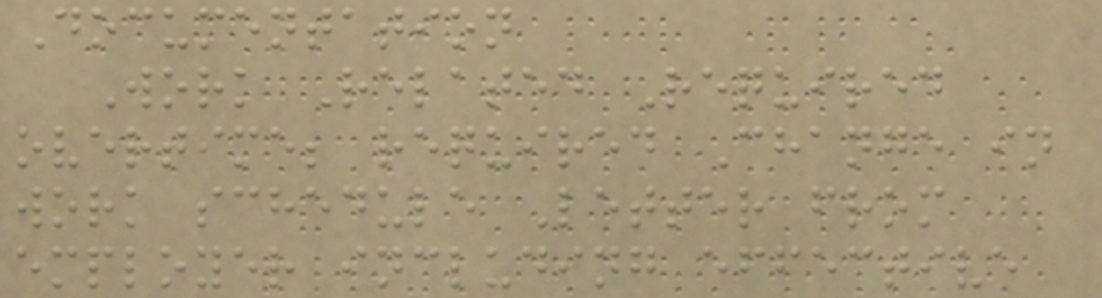Documentation
Work Related Required
overtime; required Change in
work schedule Letter from
employer including effective
